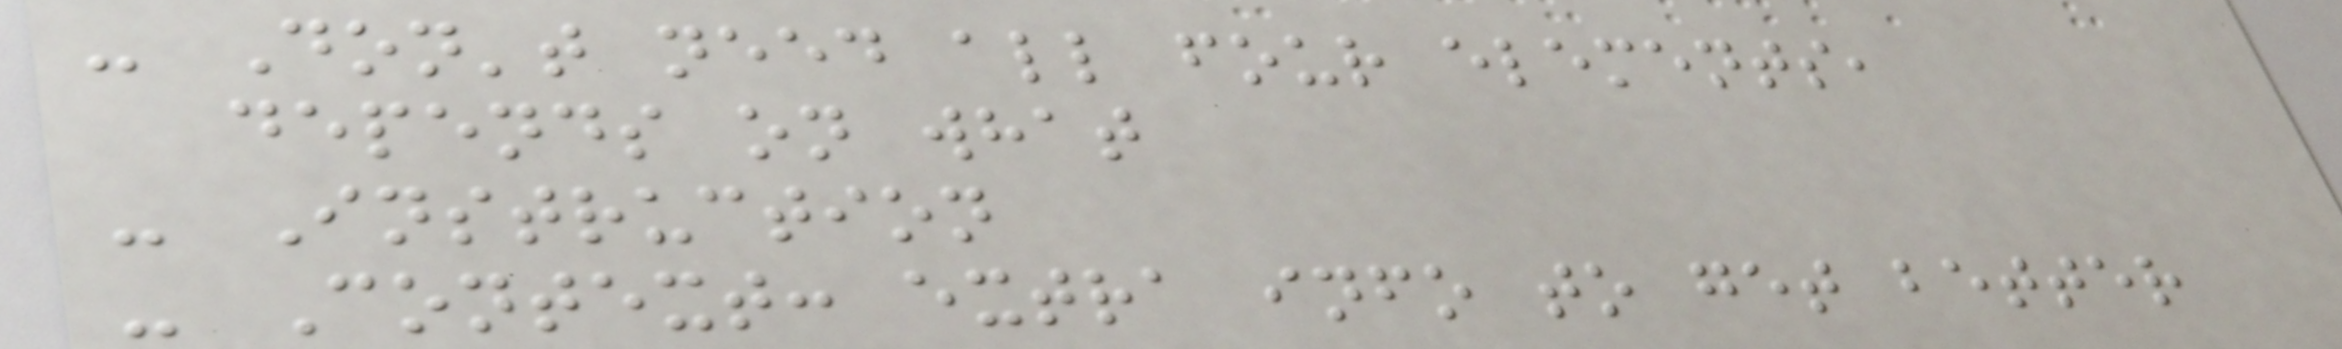- Don't need all four elements,
depends on what
- Instruction
- Context: extra info to get better
